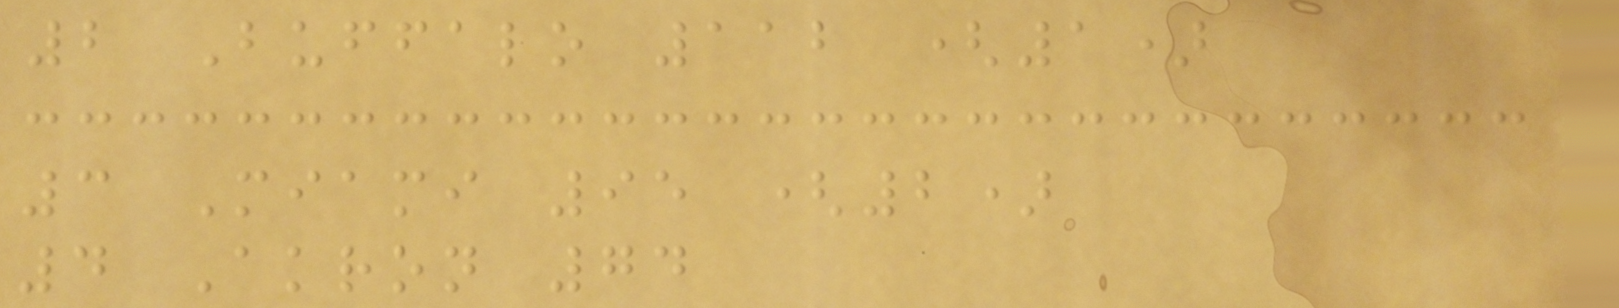2 Buffalo 112 (1)
3 Miami 95 (2)
4 Akron 74
